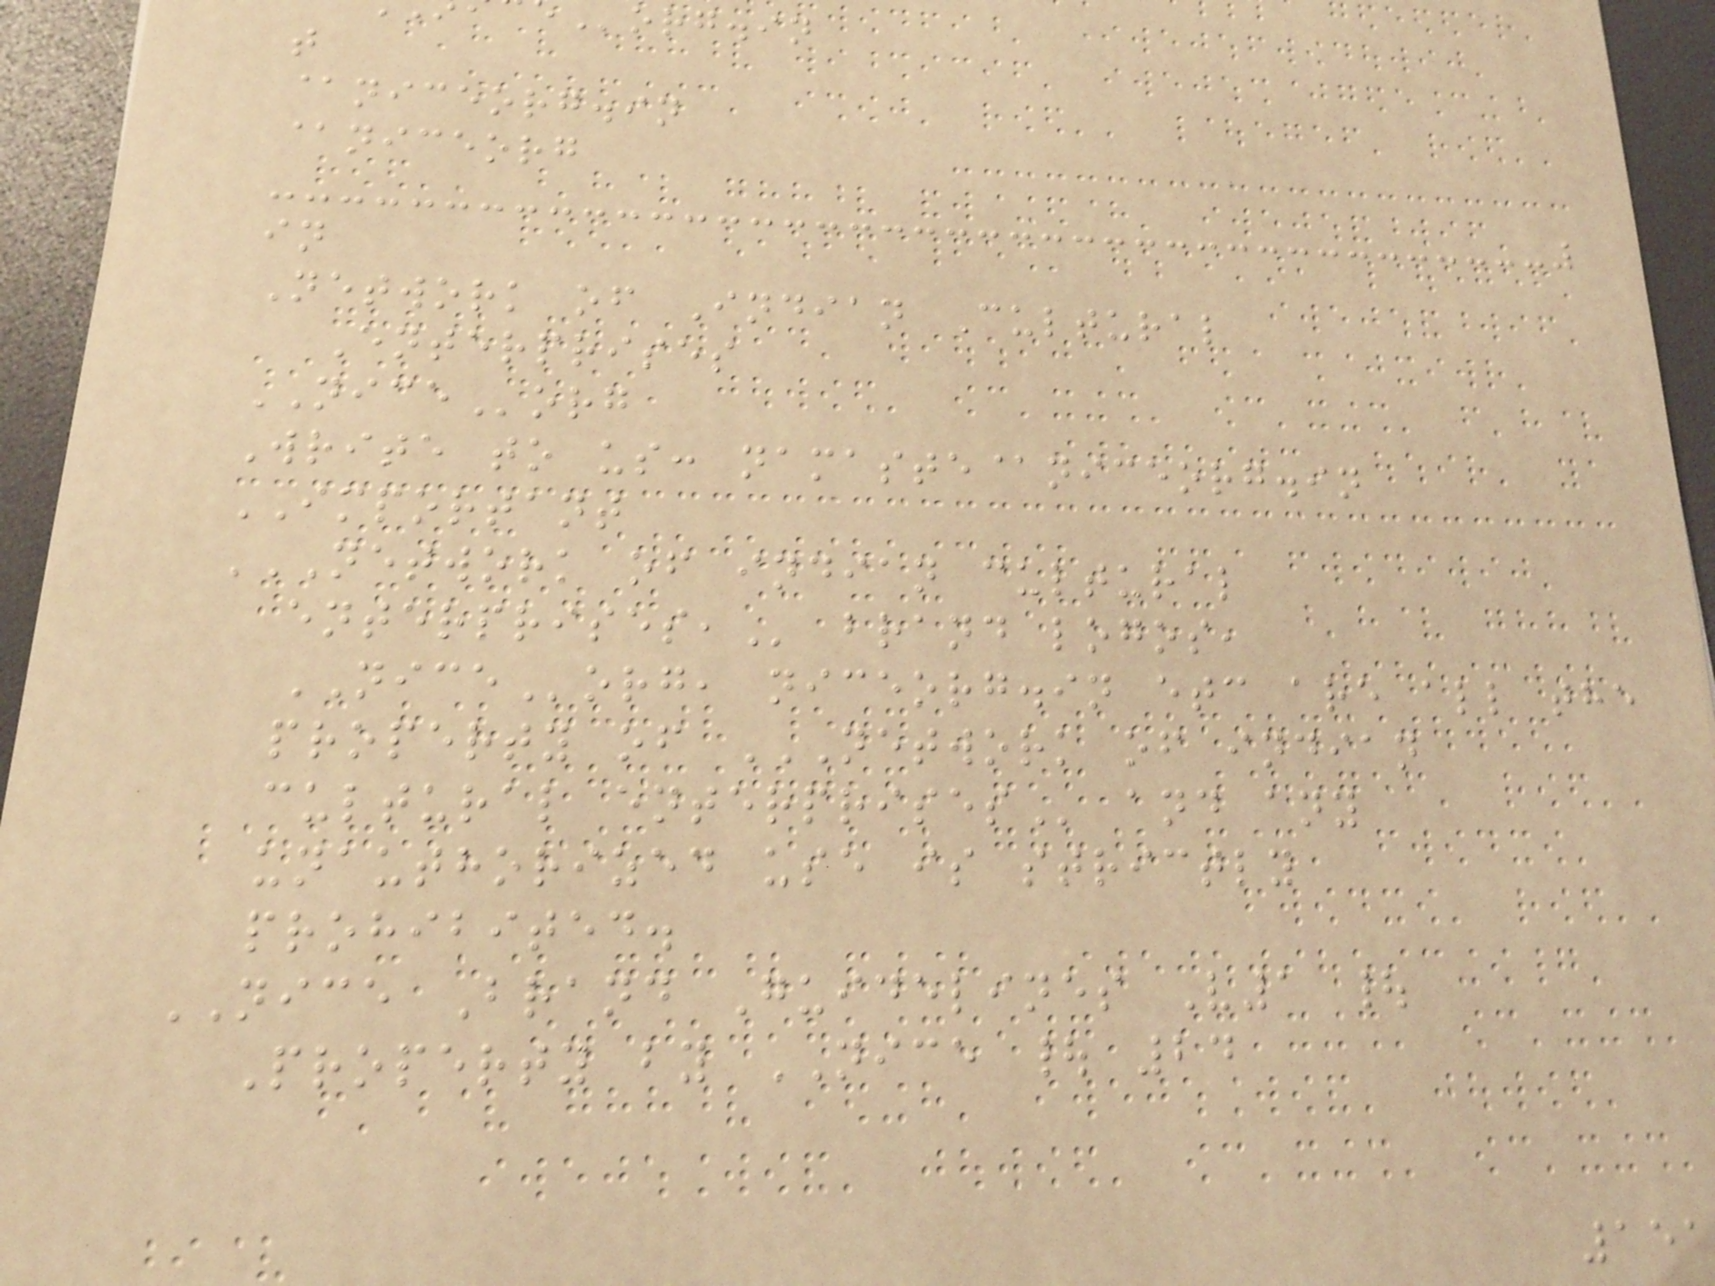org.in
t
@niceorg.in
@niceorg
in
Network of Indian Cultural
Enterprises
NICEorg
Write to us: namaste@niceorg.in
IMPORTANT
NETWORK OF INDIAN CULTURAL
brand logos,
NICEorg, niceorg.in etc are all the
property of NETWORK OF INDIAN
cultural
unauthorized use is strictly
prohibited.
NICE Brand Guidelines V1 |
Property by NICE | 24
151
